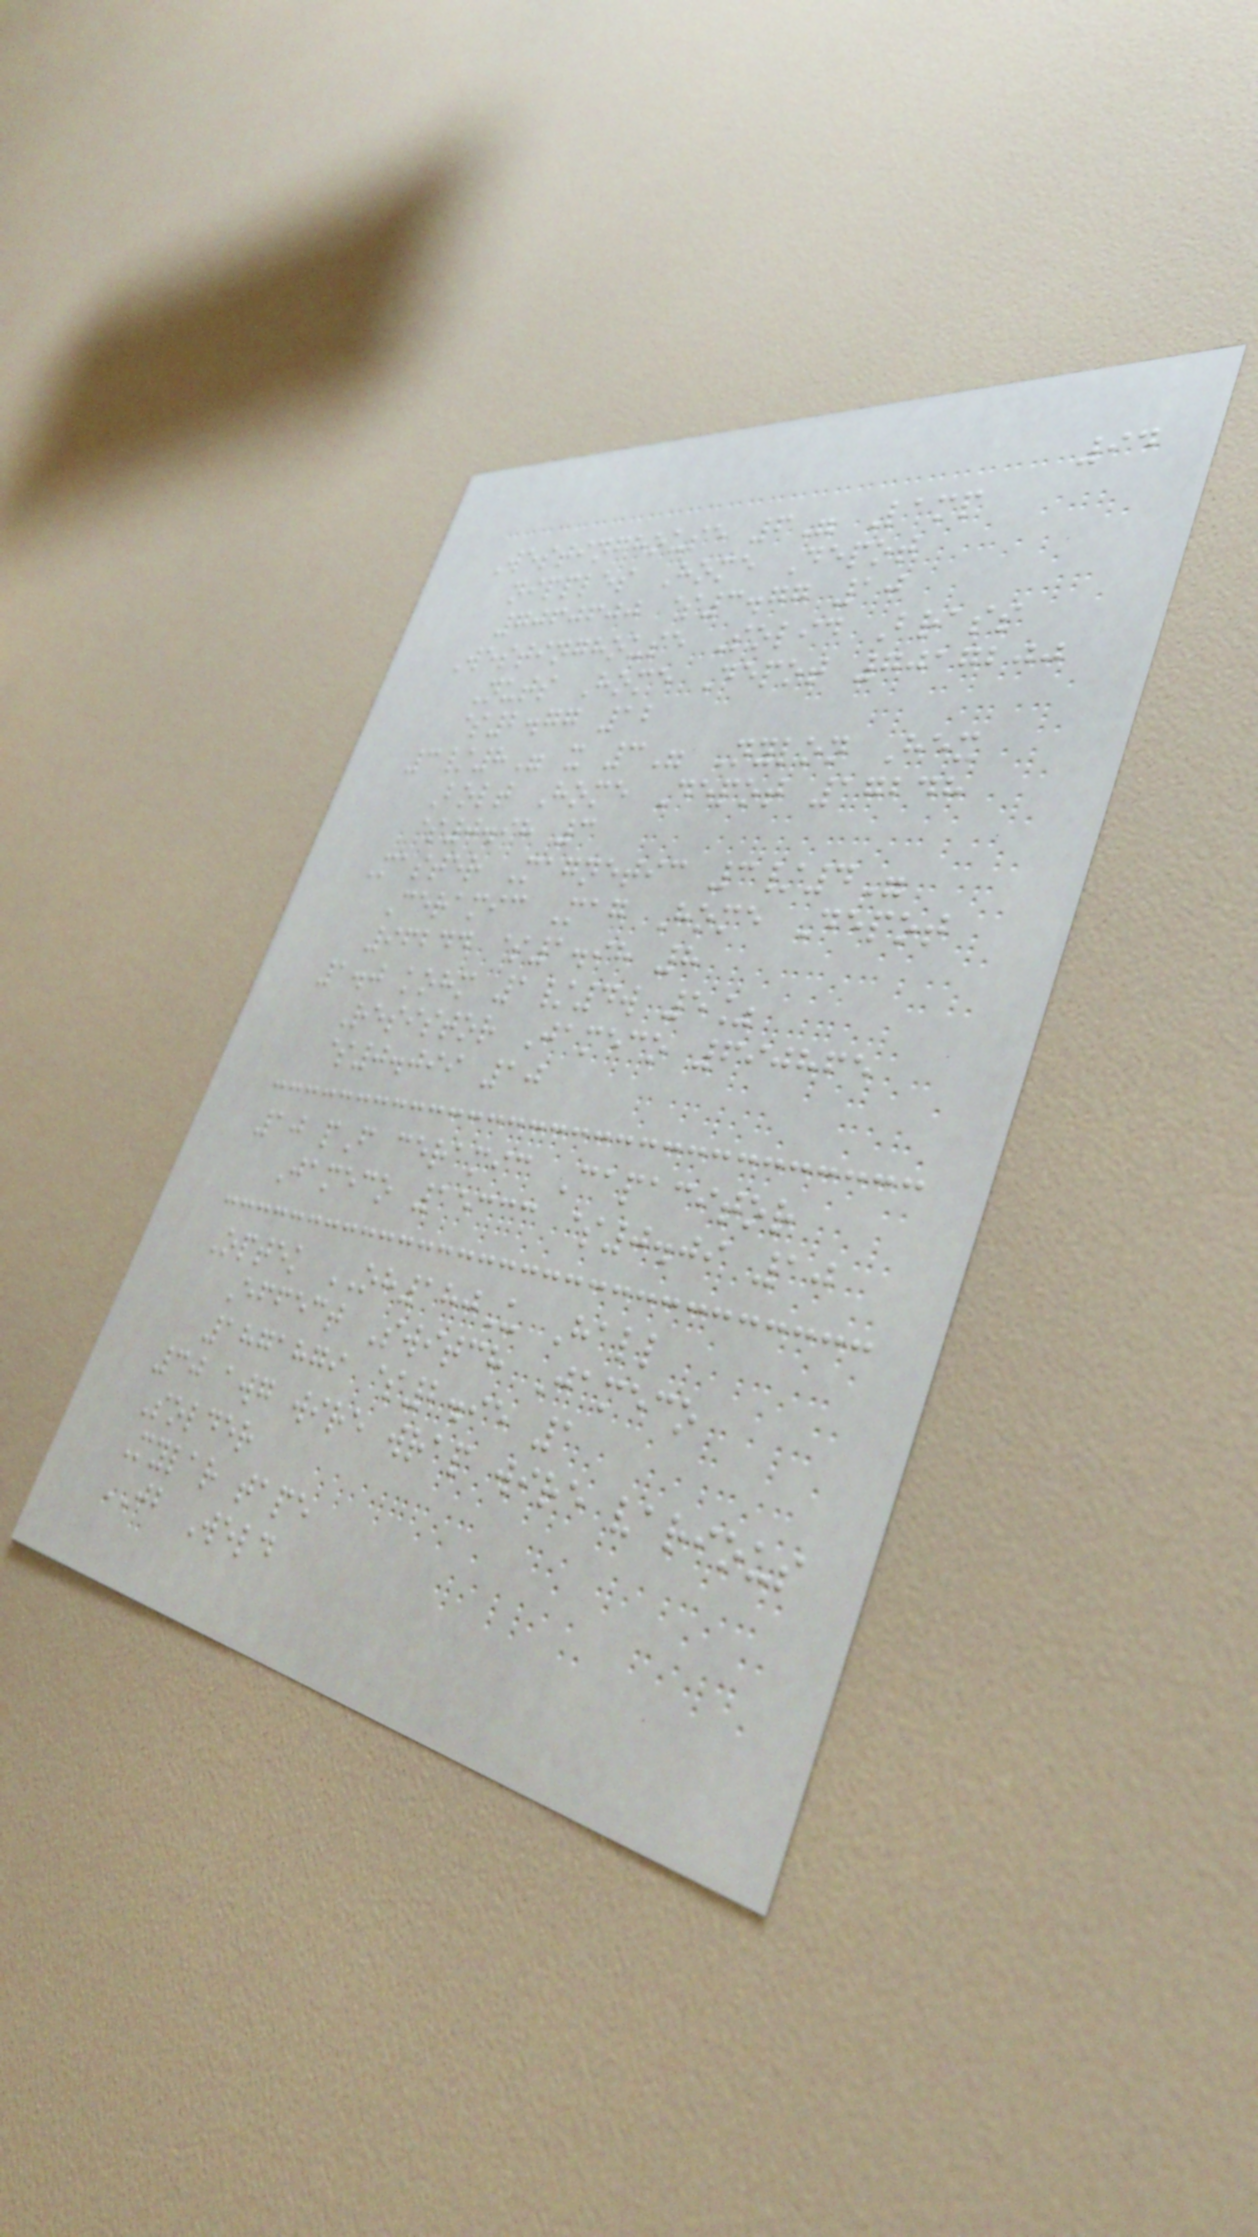94
Westinghouse 6" Lamp
nipples Home Depot
7060600 $3.77 10
Westinghouse Solid Brass
Nuts Home Depot 7017200
$2.77 12
3/8" x 3" Nylon Hex
Bolt Home Depot 17248
$0.98 3
Master Magnetic 3/4"
Ceramic Mag Home Depot
96244 $1.98 8
1.0 kohm 1/4w 5%
Resistor Jameco 690865
$0.099 10
10 pF ceramic Capacitor
Jameco 15333 $0.09 10
Optek OH180U Hall
Effect Switch Jameco
1871879 $2.95 1
30 awg wire wrap wire various
Solder
Mylar tape
JB Weld
